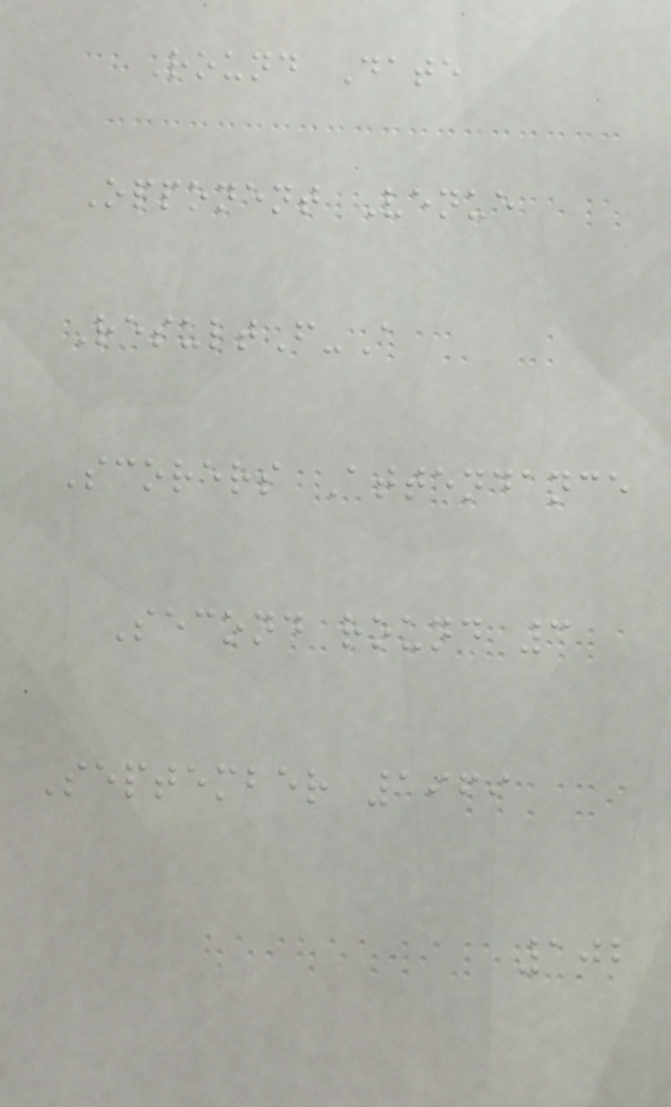Round Date
Opponent Venue
ResultF-A
Scorers Attendance
Second round 3
September 1969
102
